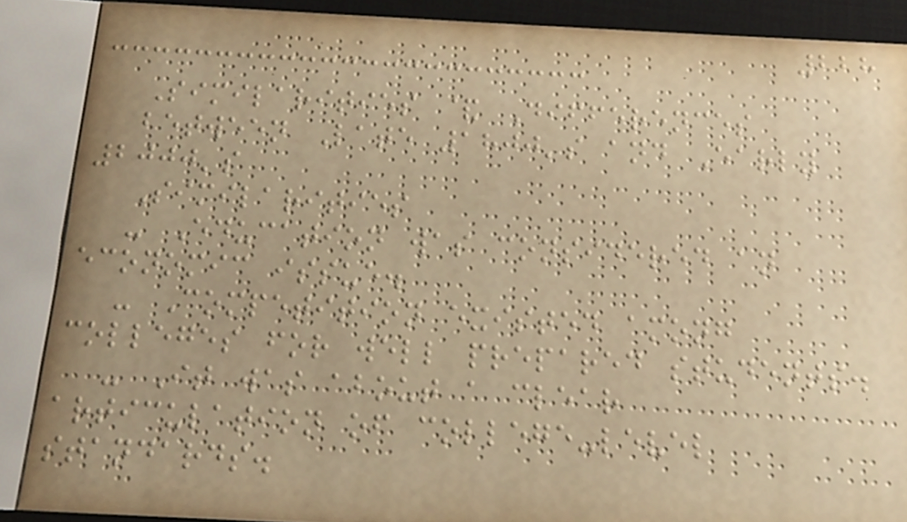228
Similarities & Differences
between Late 1800's and Early
2000's
Similarities
- Education was considered an
economic issue.
- Competition existed among
colleges for well prepared students.
- It was about a clear
articulation of college-level
standards.
